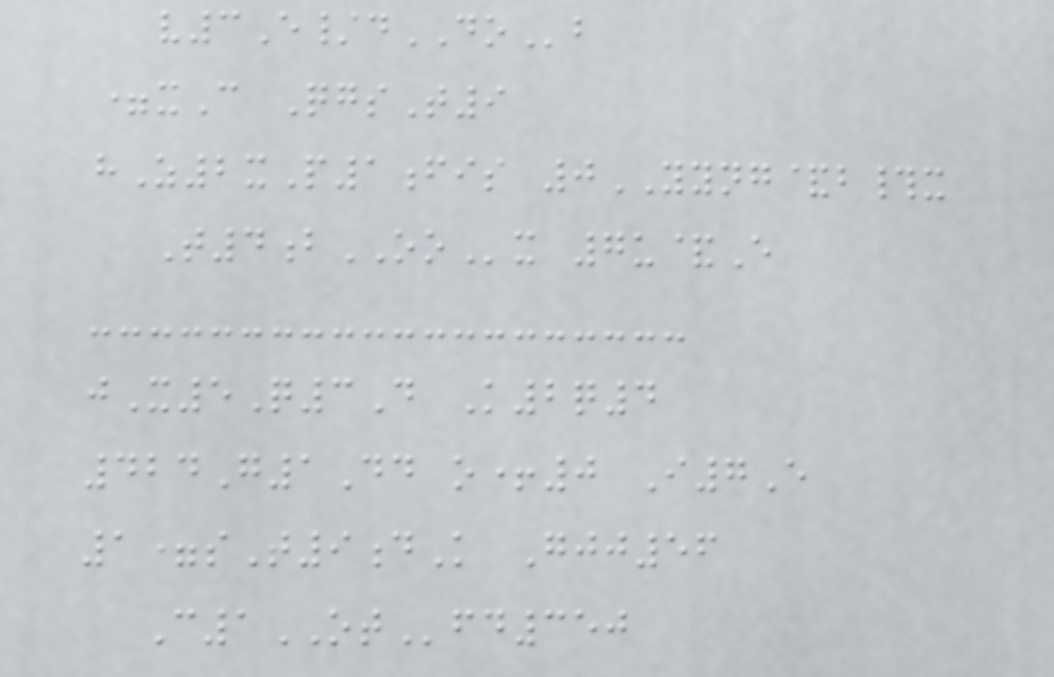v3E/dDOb
=xC QgsT9
hZ2xP1fis 0YYNG&b#x
T4bOOx 7u&E
jX5Q3D K2q4
424G1Dd o+0 I7E
1=sT9dK Gjj56
C1OTfd350
